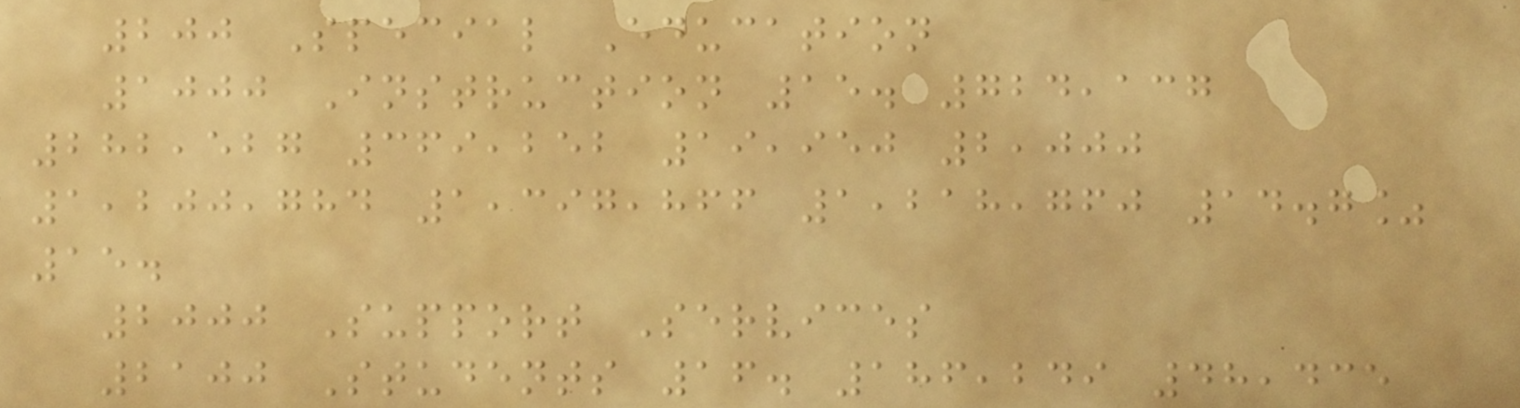200 Special Education
1000 Instruction 15. 724,137
282,527 369,252 19,950 2,000
1,200,784 1,397,866 1,218,760 14.7%
15.
2000 Support Services
2100 Students 16. 186,249 48,435
